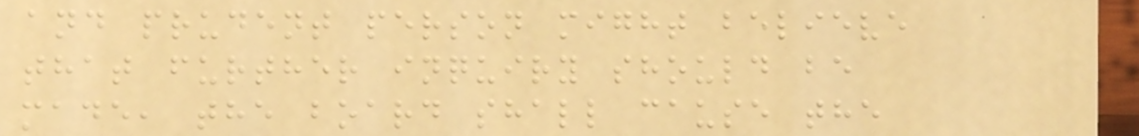and prudent person might believe
that further inquiry should be
made, the board shall cause the
